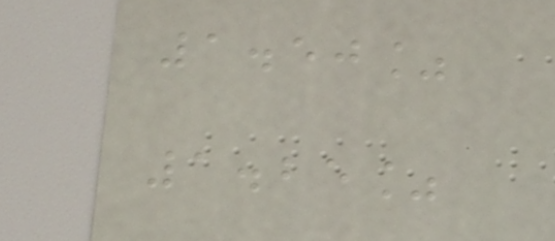1.50%
1.25%
